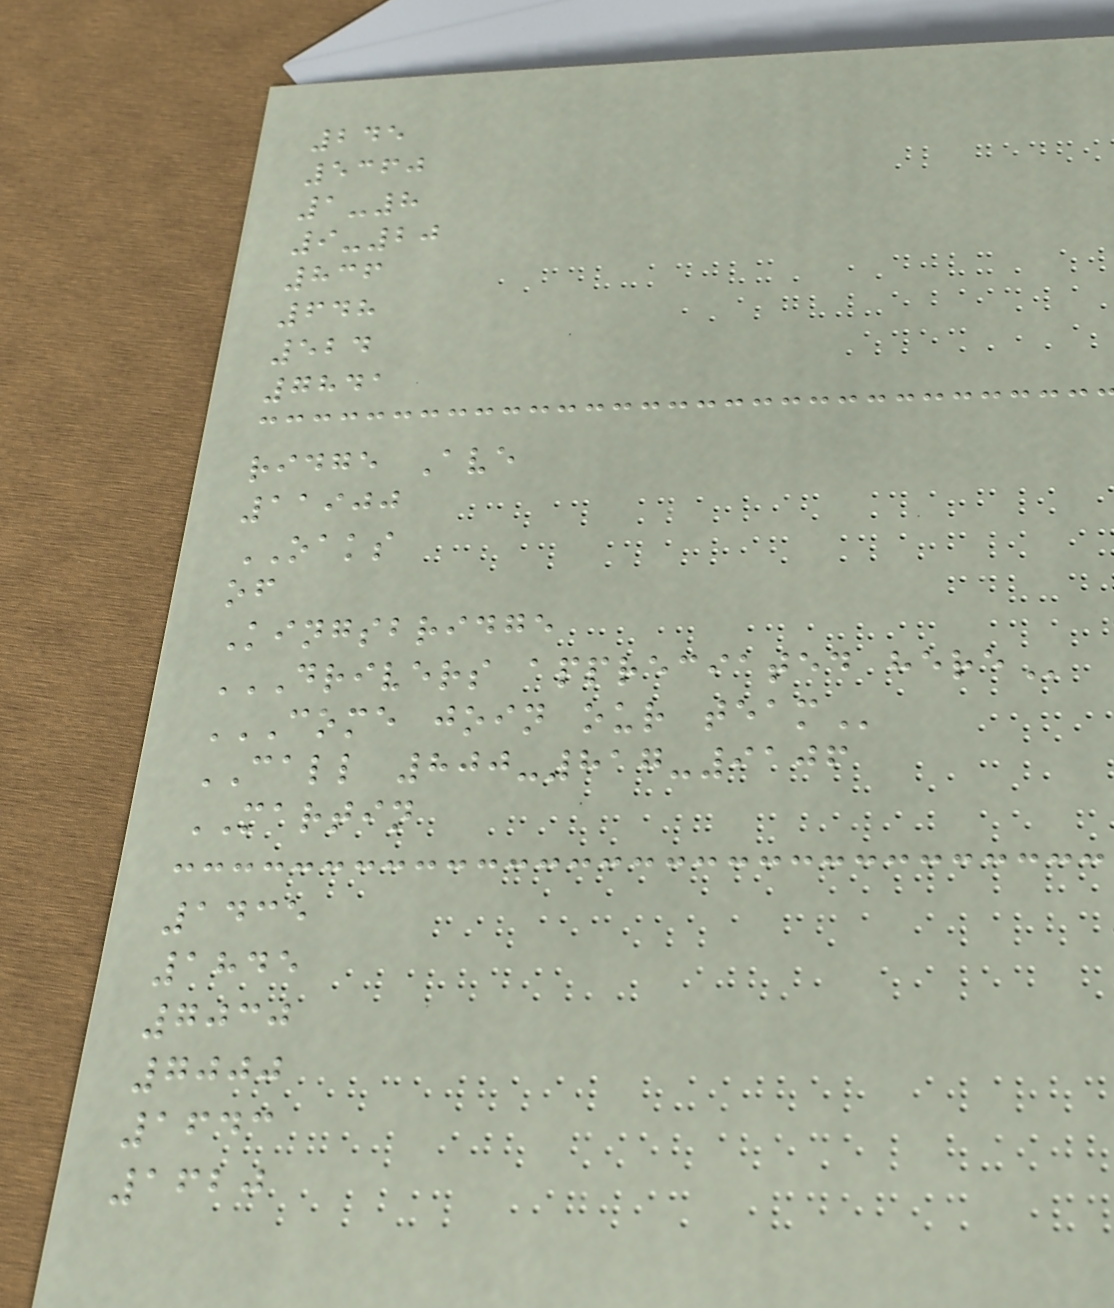245
5360
1-8
9-20
836
648
524
7841
ridge Ave
11900
OAKS
of
Kingsbridge
DRIVERS APPRECIATED HERE
COME JOIN OUR TEAM
CALL 800-817-9106
MARTIN
1435
1845
7030
7000
1643
1620
